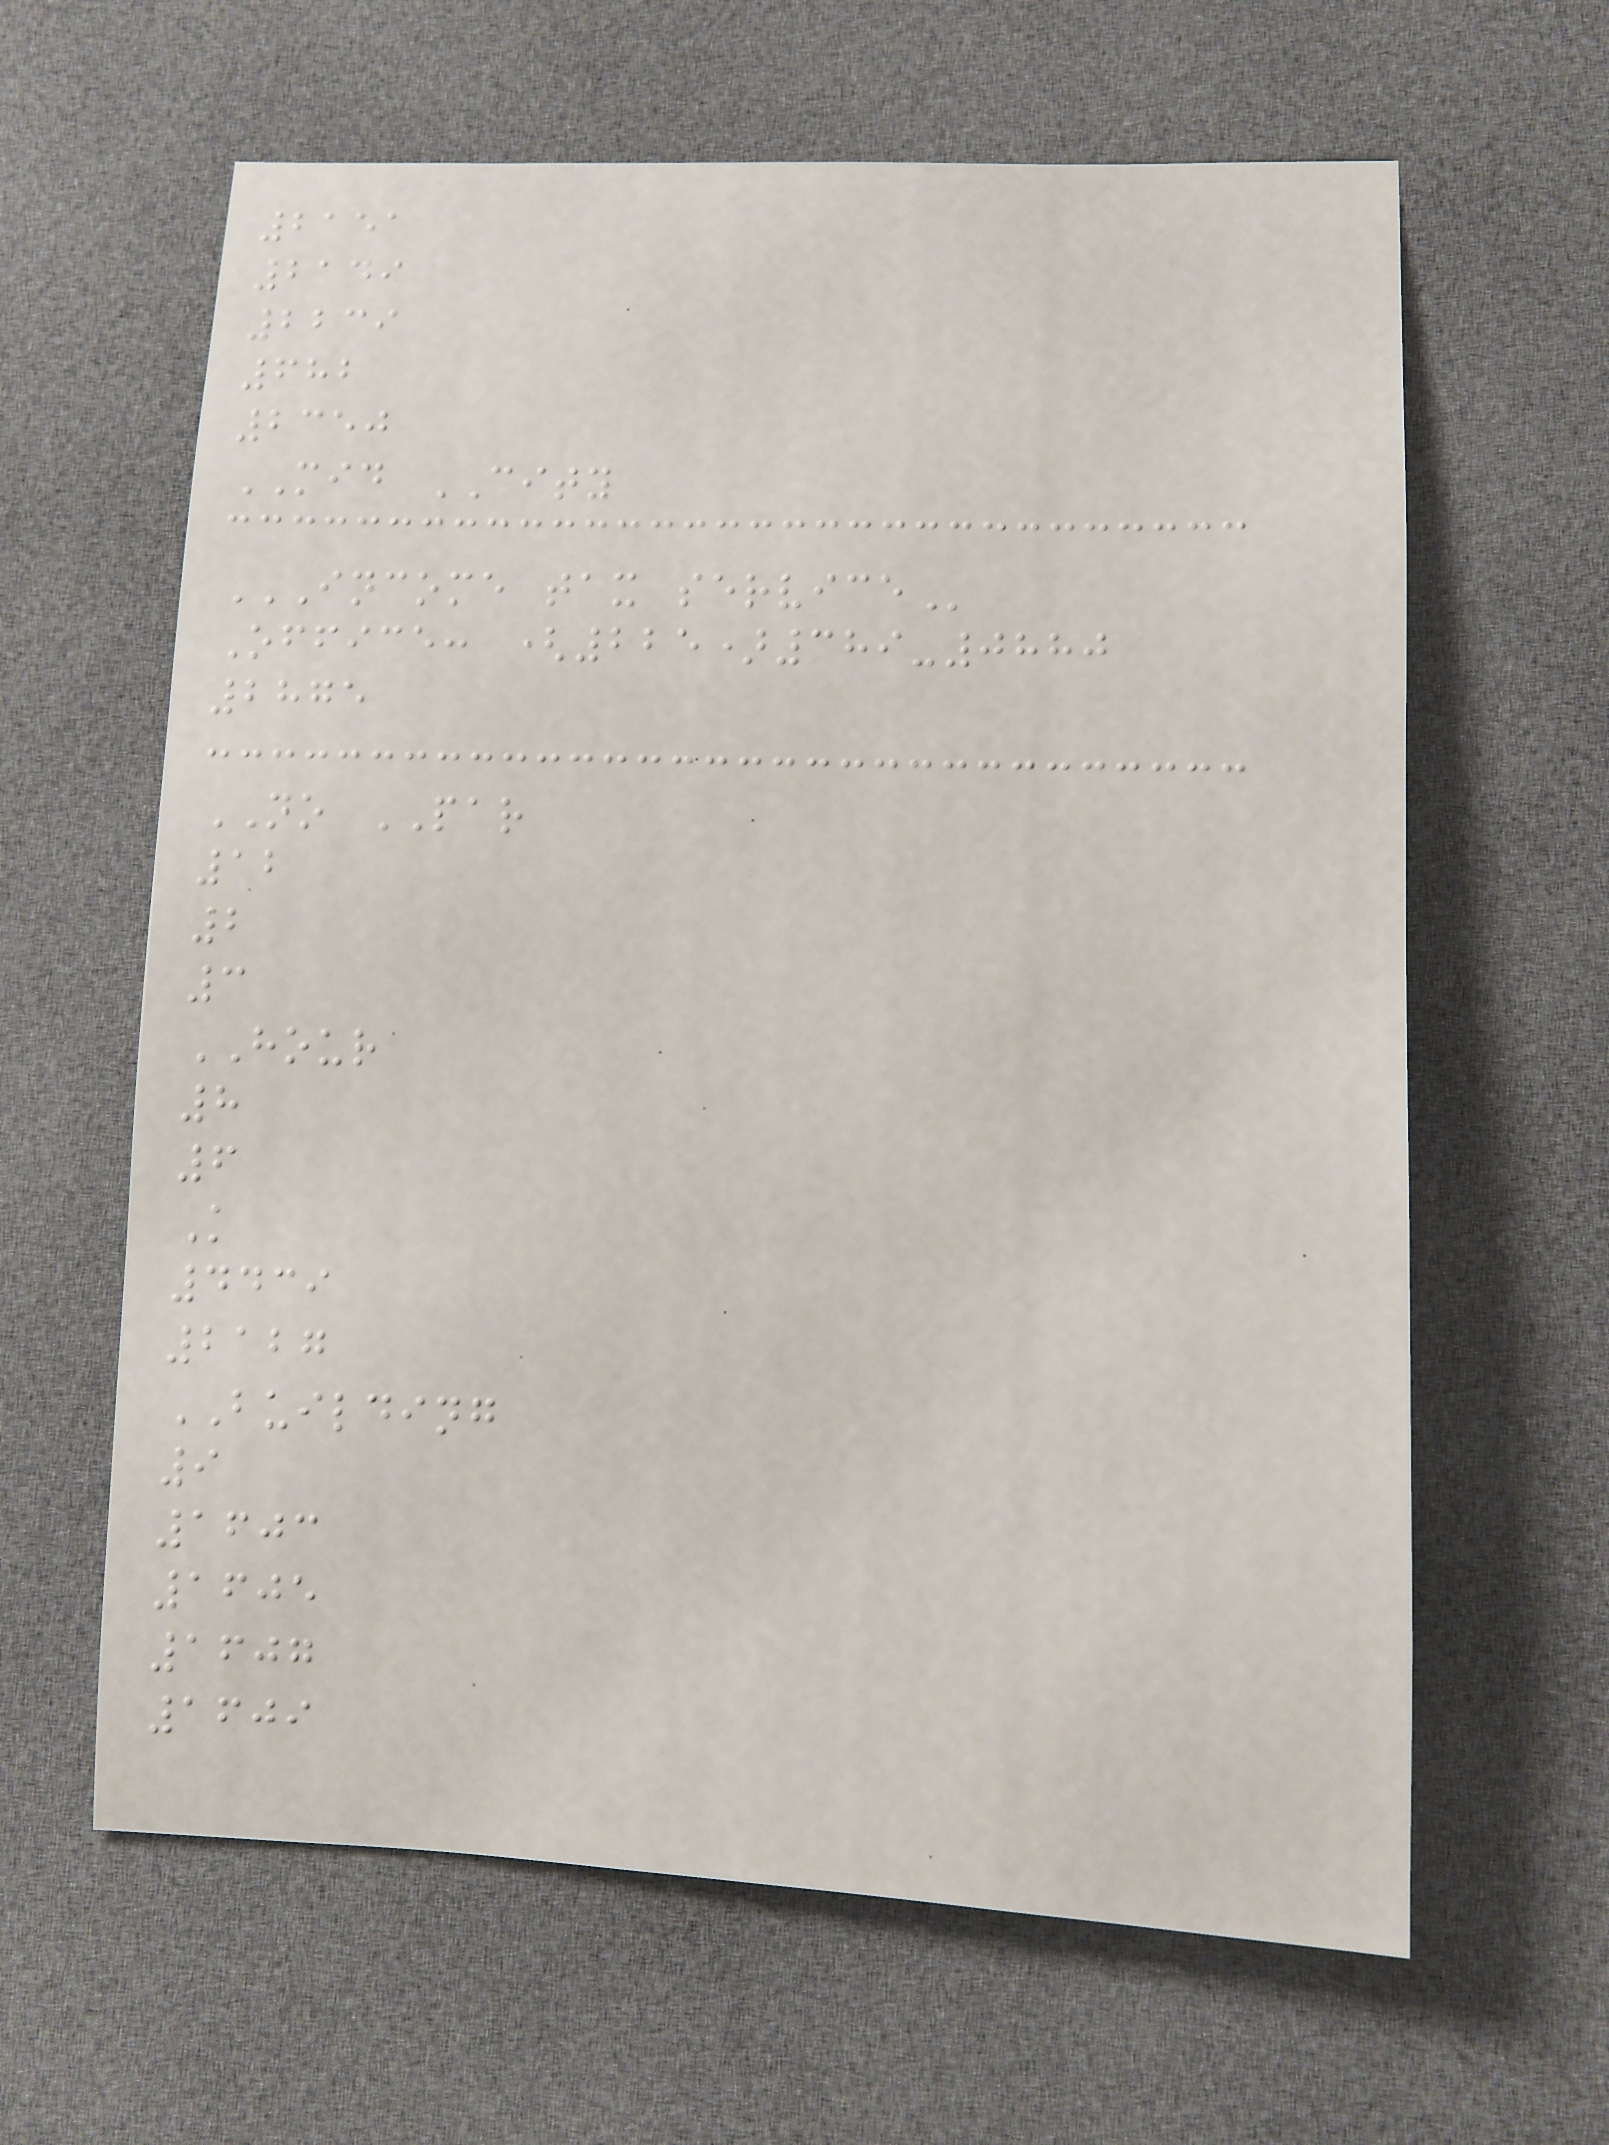2151
2149
2239
682
2350
MID CITY
INCOME TAX SERVICE
Office: (225)389-0880
2875
NO PAR
12
2
3
HOUR
8
6
K
4439
2127
BUILDING
9
1603
1605
1607
1609
